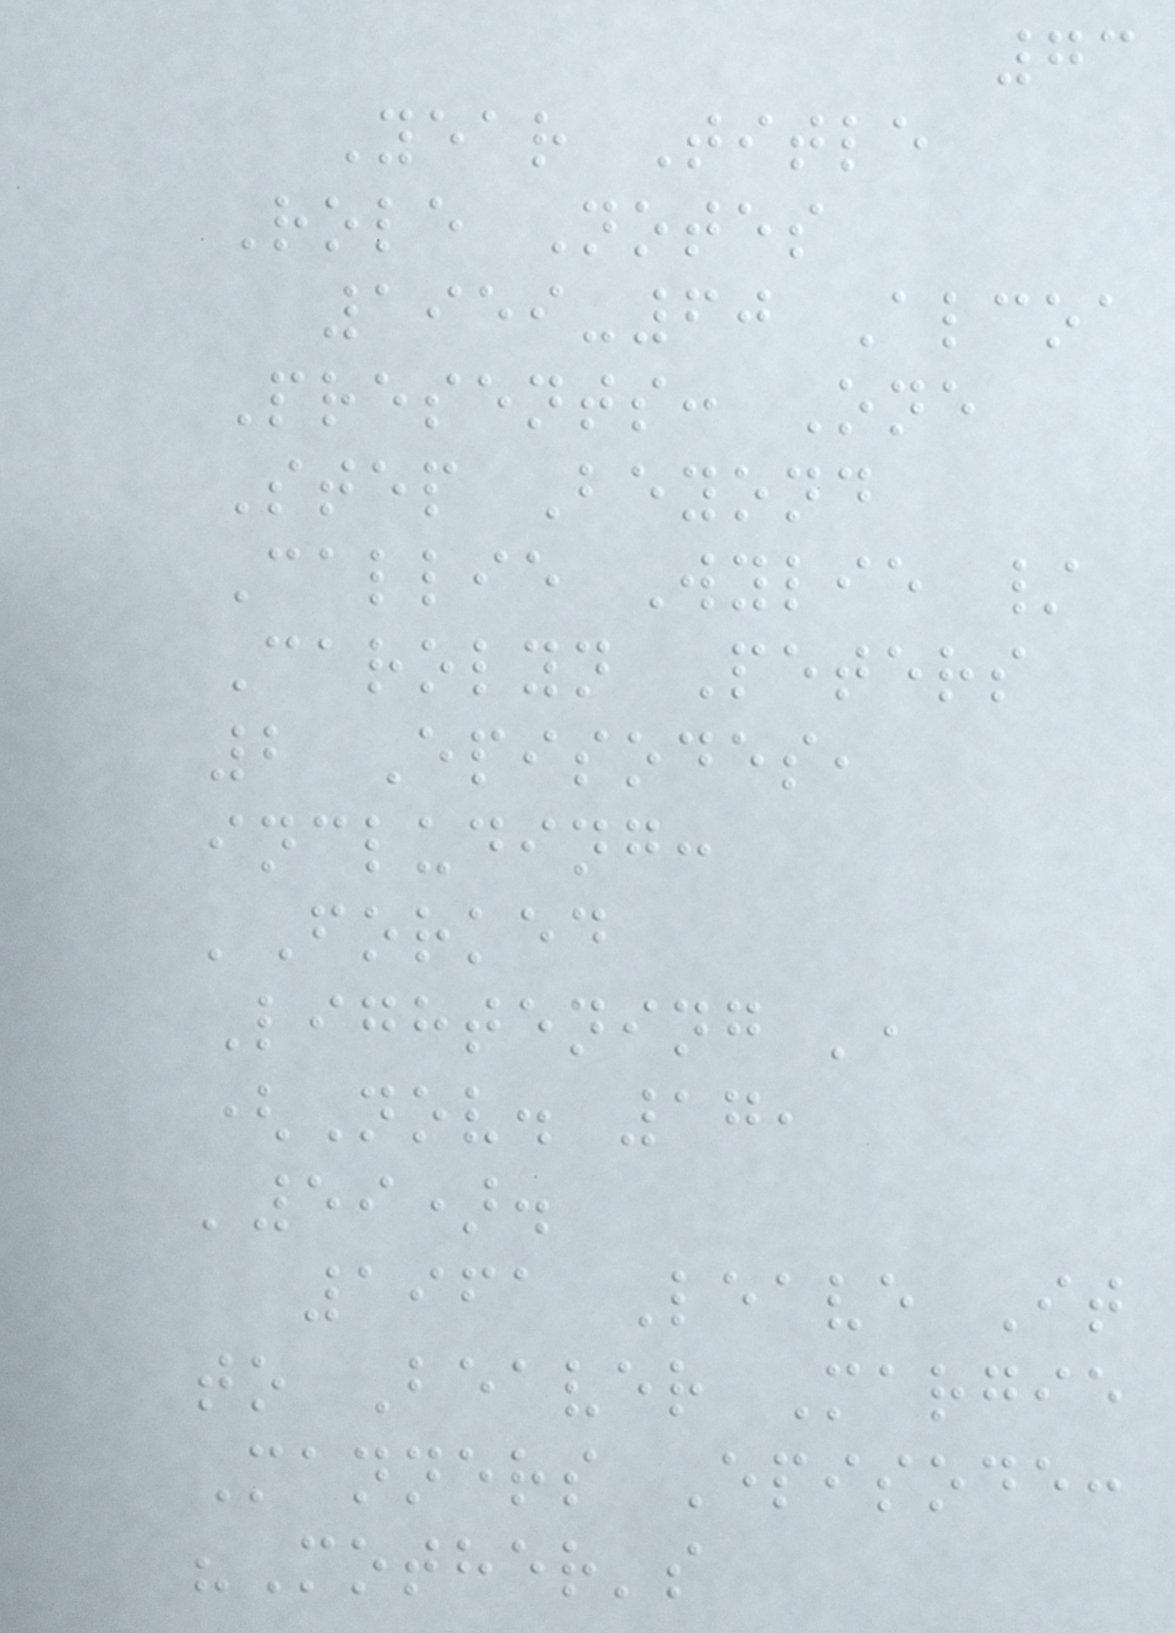73
Year Title
Role Notes
1959-60 Alcoa
Presents: One
Step Beyond
Callie Wylie /
Carolyn Peters
2 Episodes,
including:
'Forked
Lightening ',
(Nov. 17,
'59).
1961 Leave It
to Beaver Margie
Manners Episode:
"Mother's
